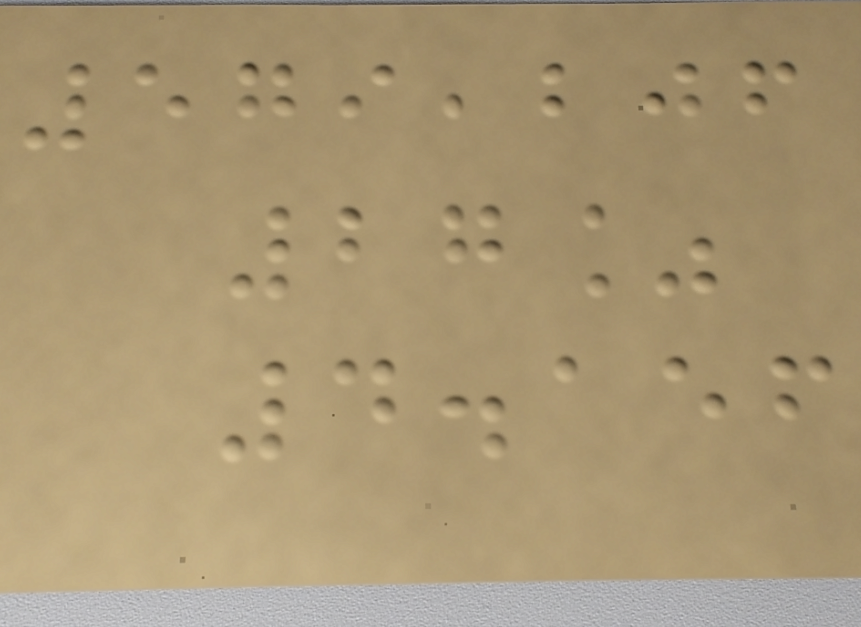579,206
27%
4.156
